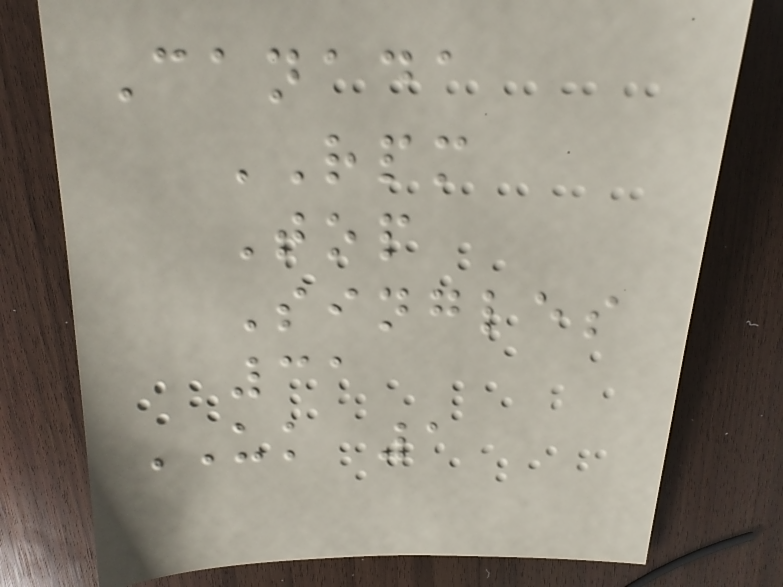Canada
RPM
Top
Singles
31
UK 1
